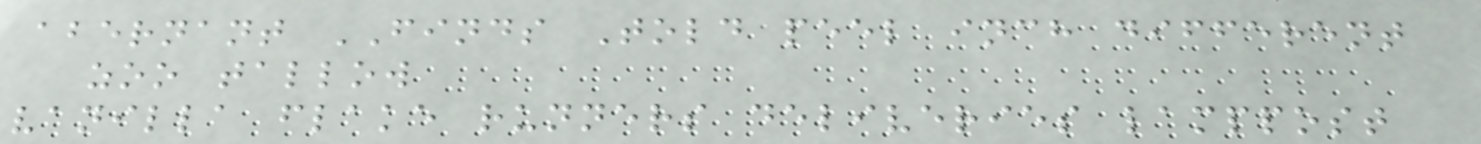abernant FINDS Told peel inch different
zoo tallow
vanilla flake runners deliveries lamppost
